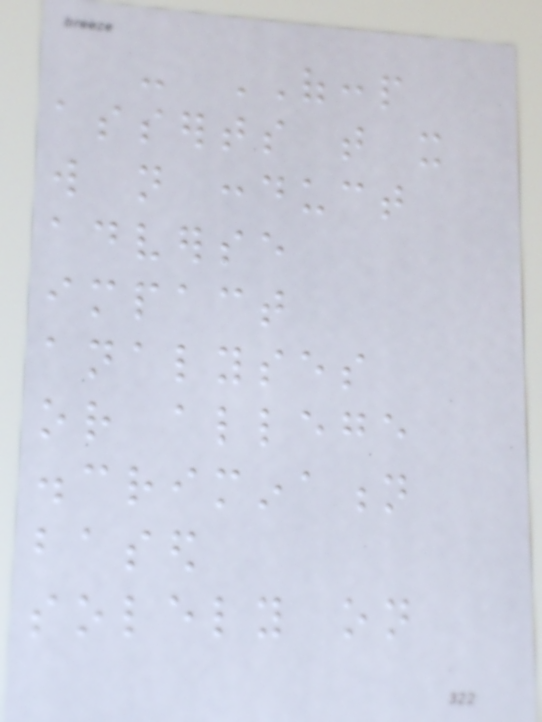- OFCCP
asserts that it
will not conduct
adverse
impact
analyses
or allege
discrimination
based
solely on
